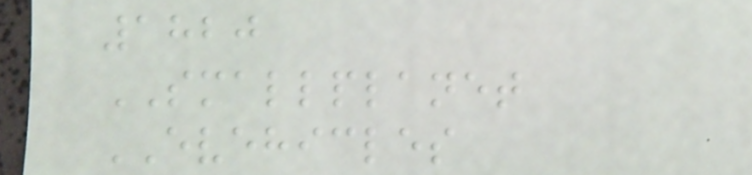1820
SMALLPLANET
EVEHICLES
